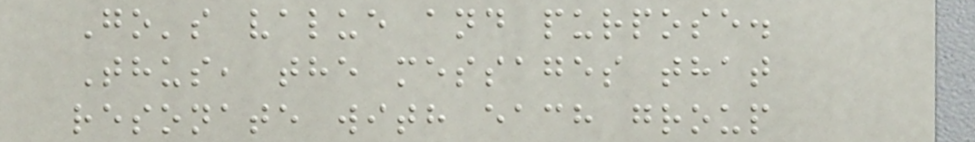Go's value and purpose.
Thus, the messages that
resonate with each group
